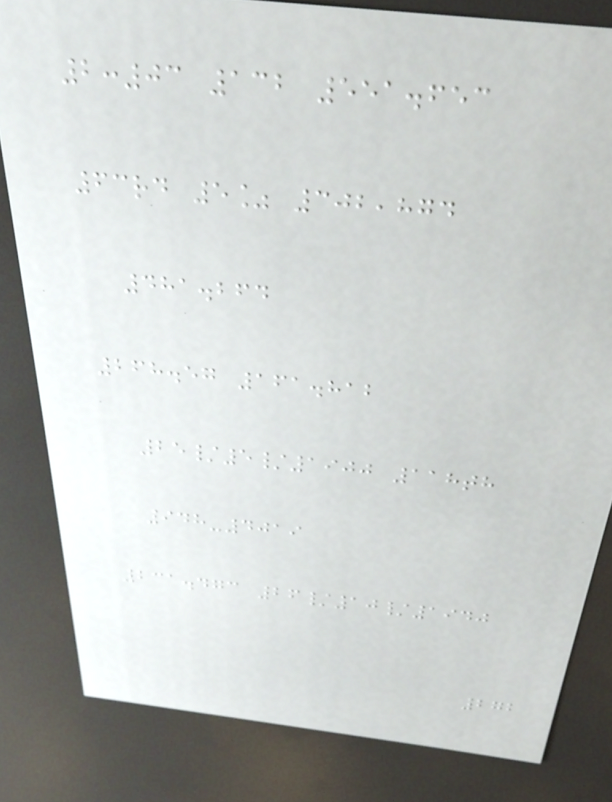2:03 132 551.653
63rd 5% 302,874
481.264
268.57 161.812
25/5/1900 118th
948-4019
231.473 26/10/1940
272
